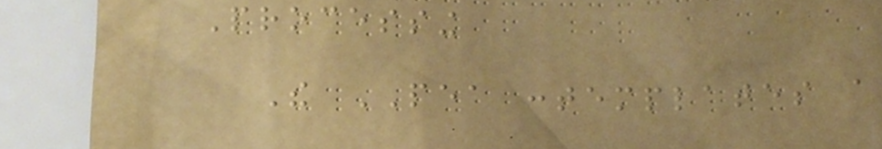Processing
The PEA contemplates a
